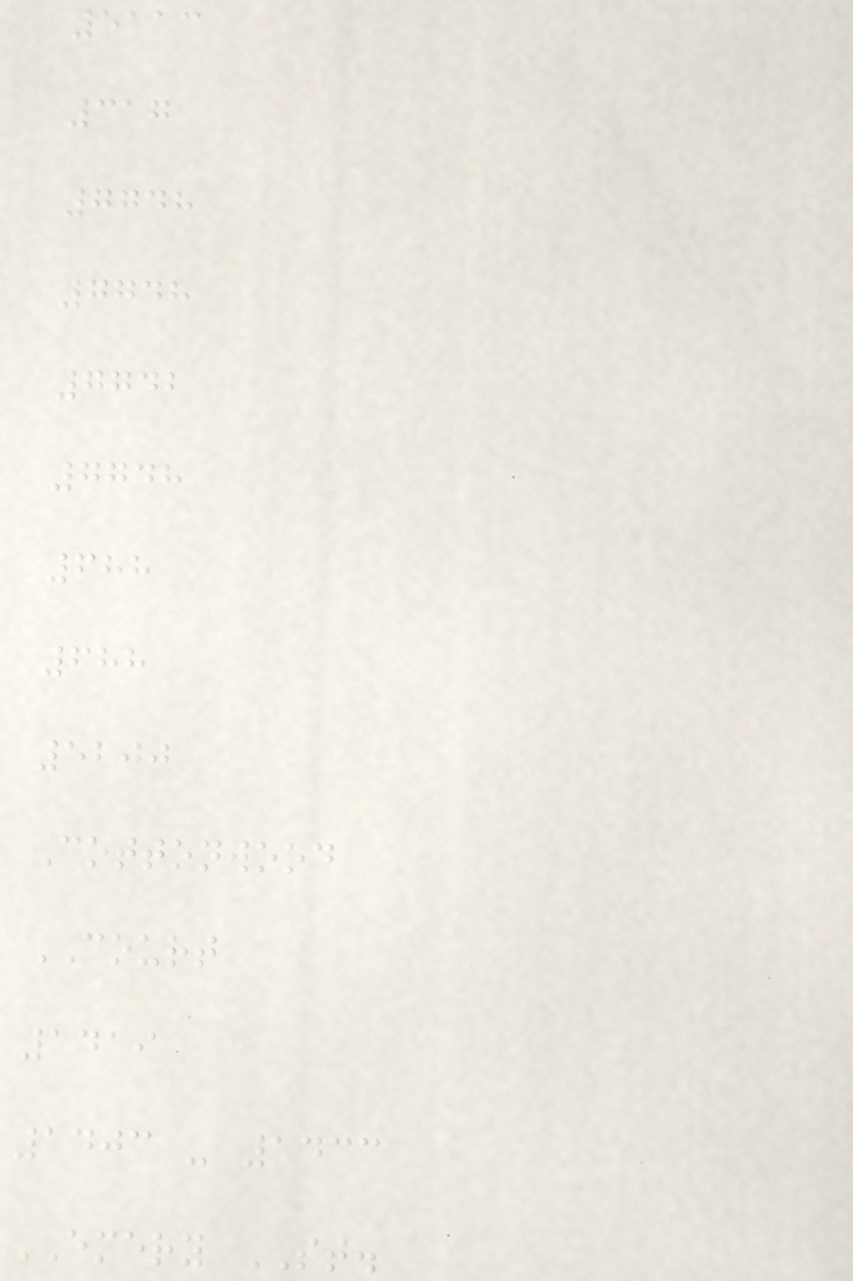5113
317
7748
7748
7742
7748
688
688
5200
Cottonwood
COURT
1419
1403 - 1433
EMERY ST.
